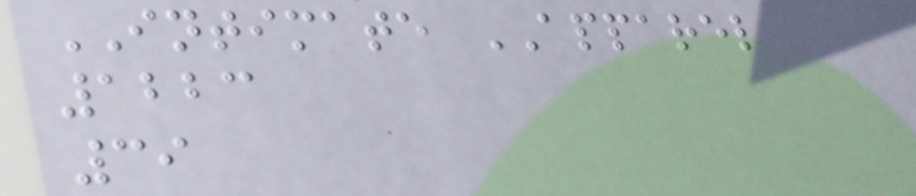INTIMATE APPAREL
1223
39
